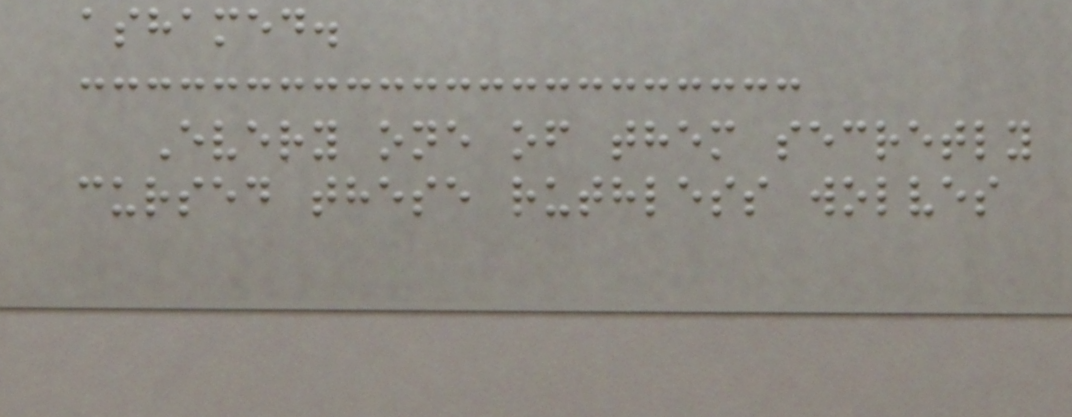ashamed.
Every one of them secretly
cursed these ruthless wolves
